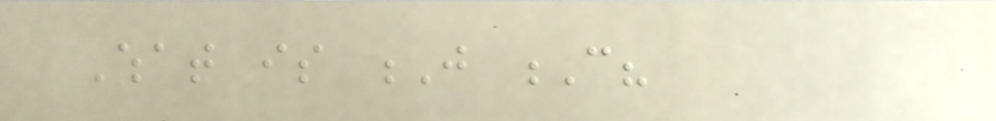What is J C?
